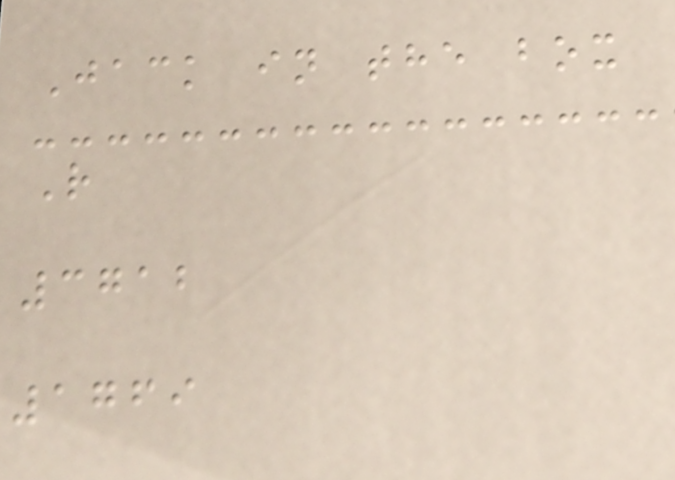Jack in the box
R
3712
1769
